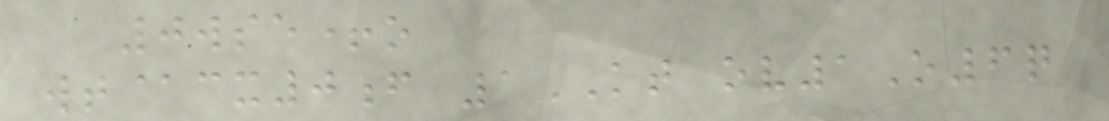0wse+o
wt@cx0f 1KT ov1O6q
